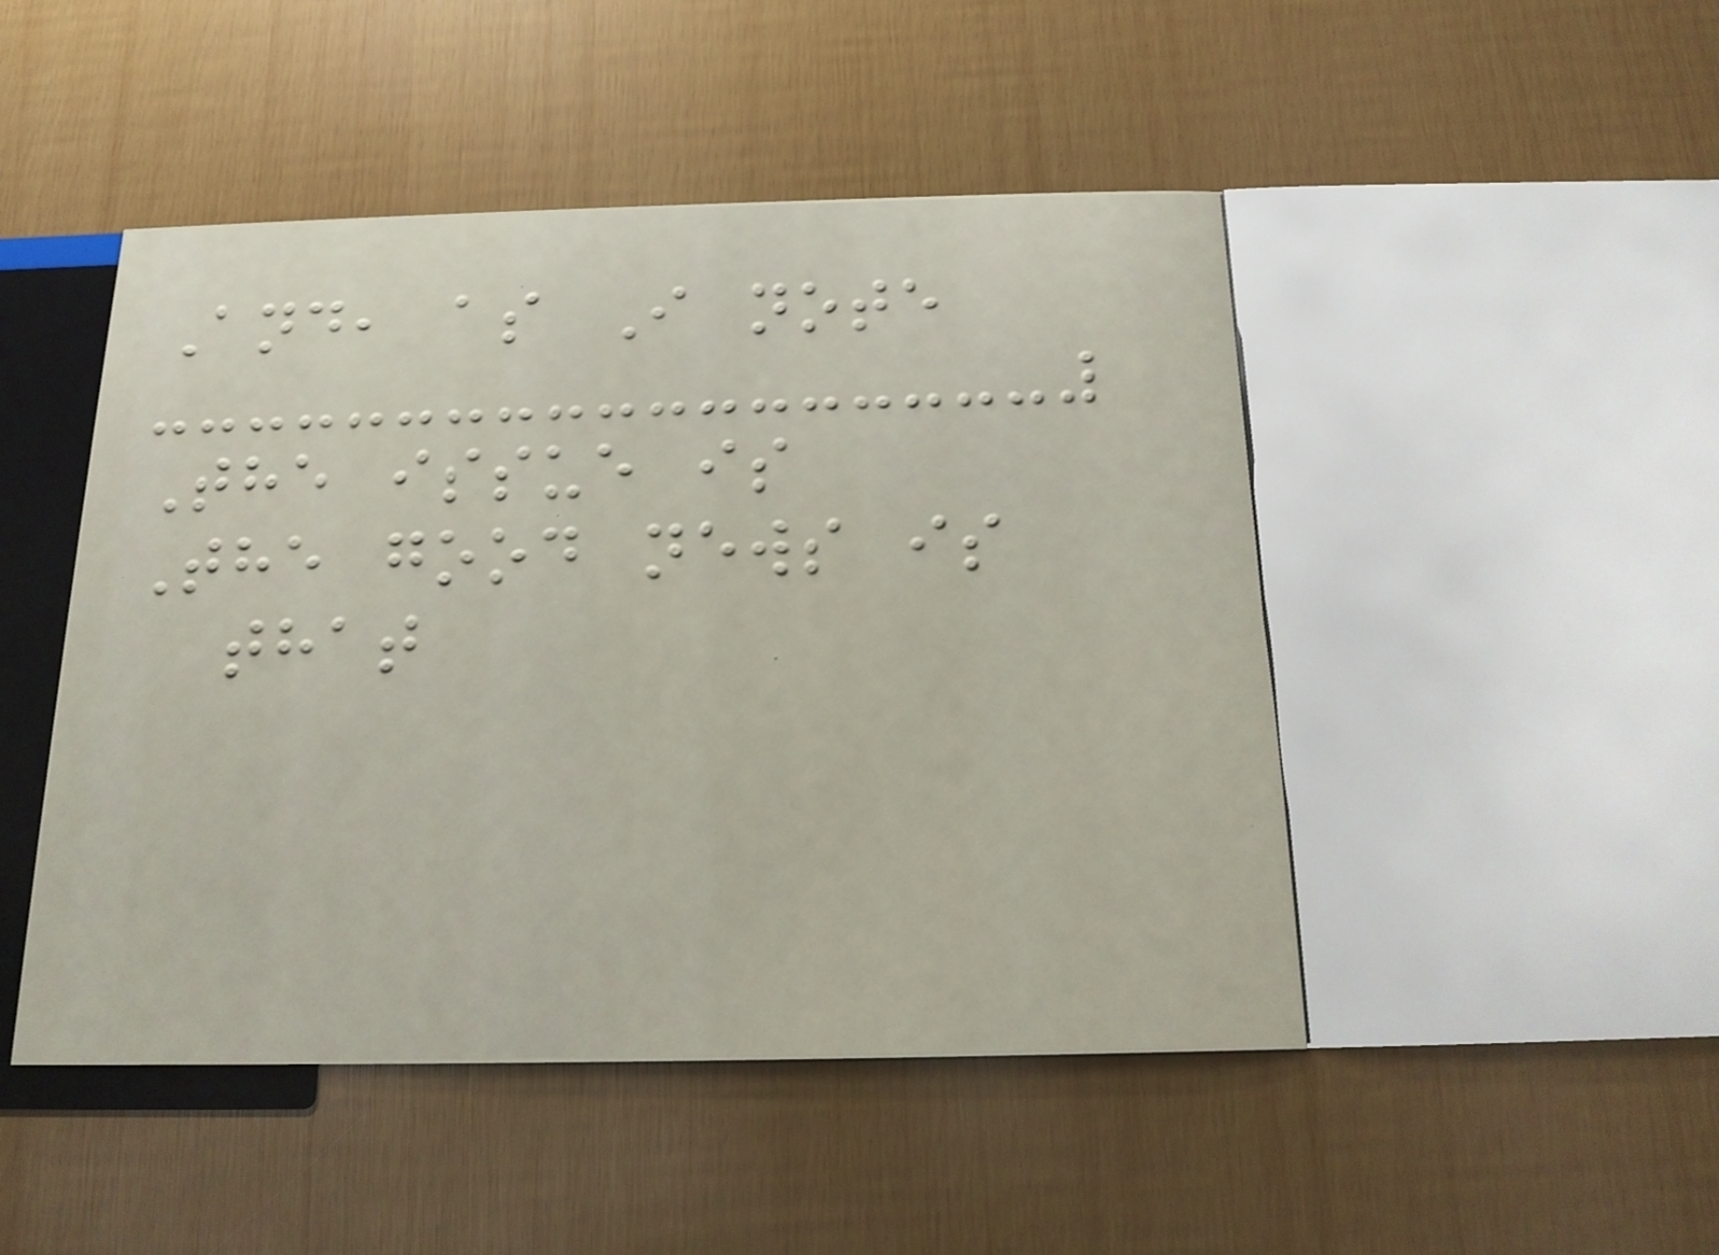And, as I note
The issue is
The good news is
that
